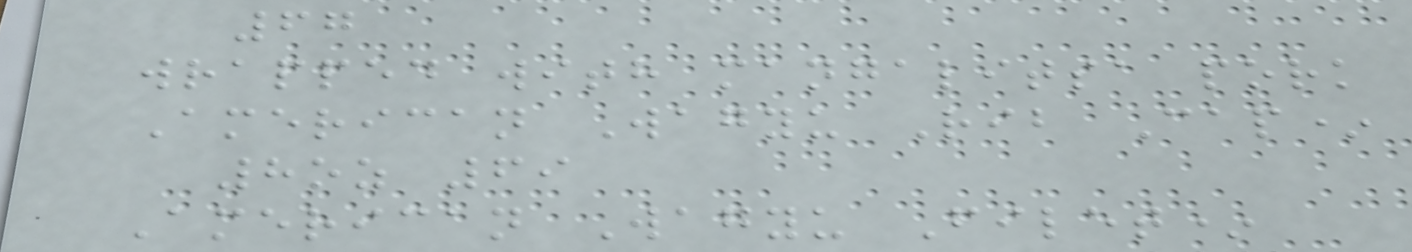67
wrapped with mangalitsa pork
American Wagyu Rib Cap*
8oz 69
American Wagyu Filet*
